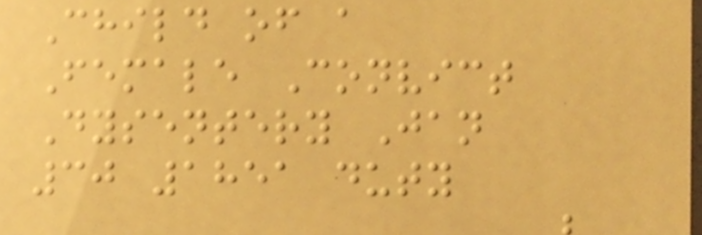Child of a
Female Convict
Dysentery Jan
30 1851 duty
